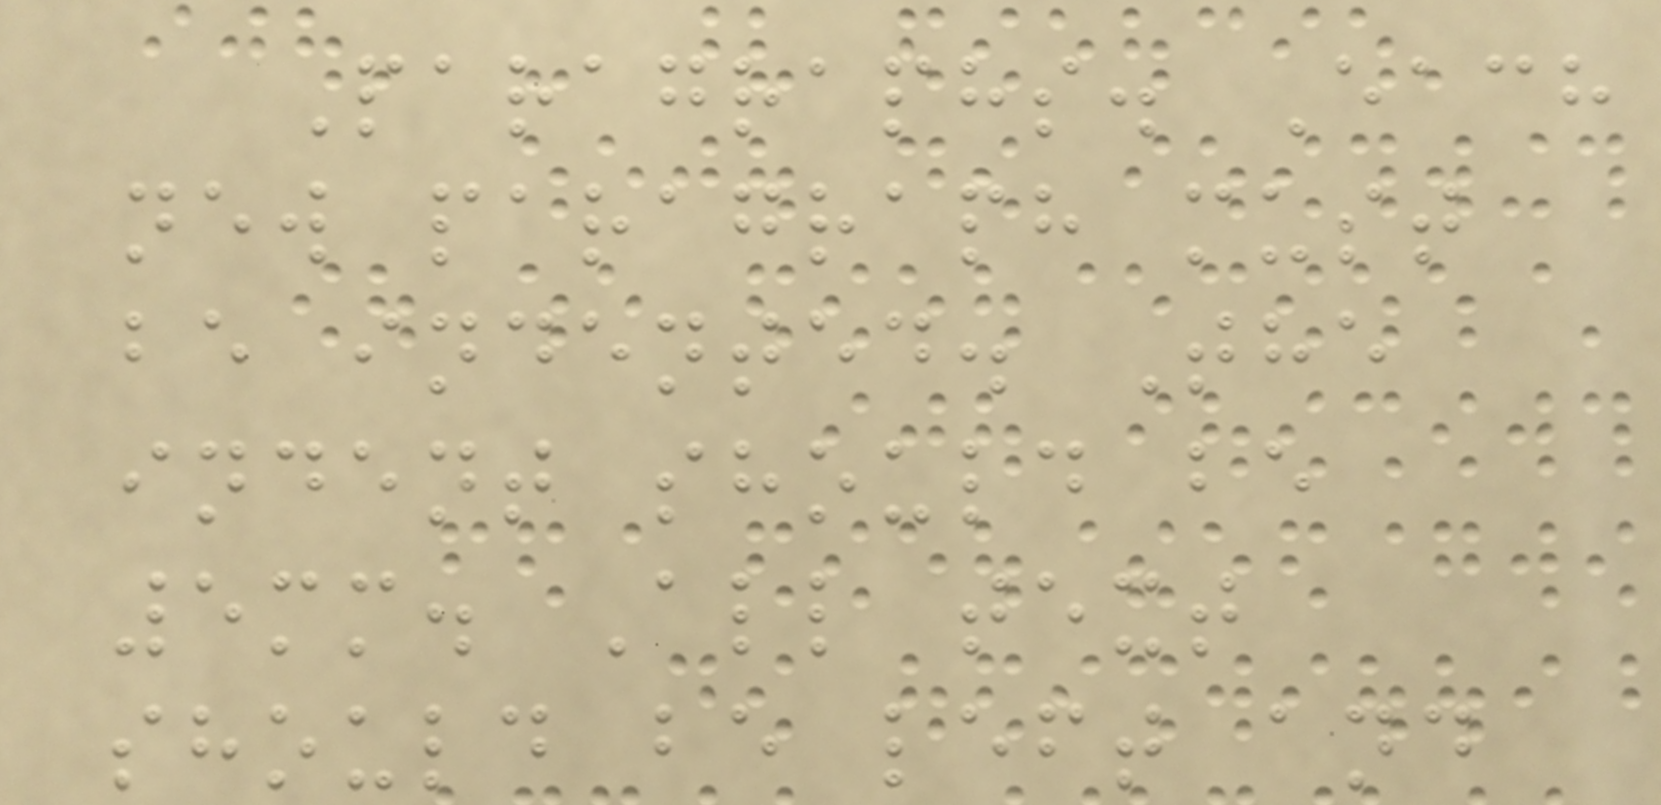Paragraphs. Each
new paragraph must
be indented. The
indent should be
5mm. All text
should be left and
